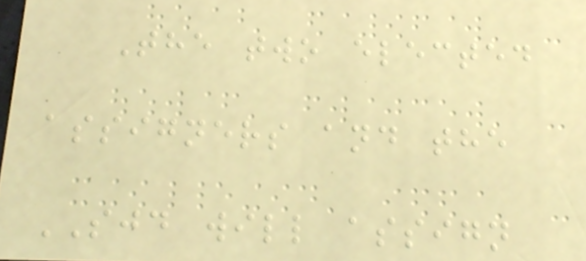The two elected
assigners and the
SJD will assign
